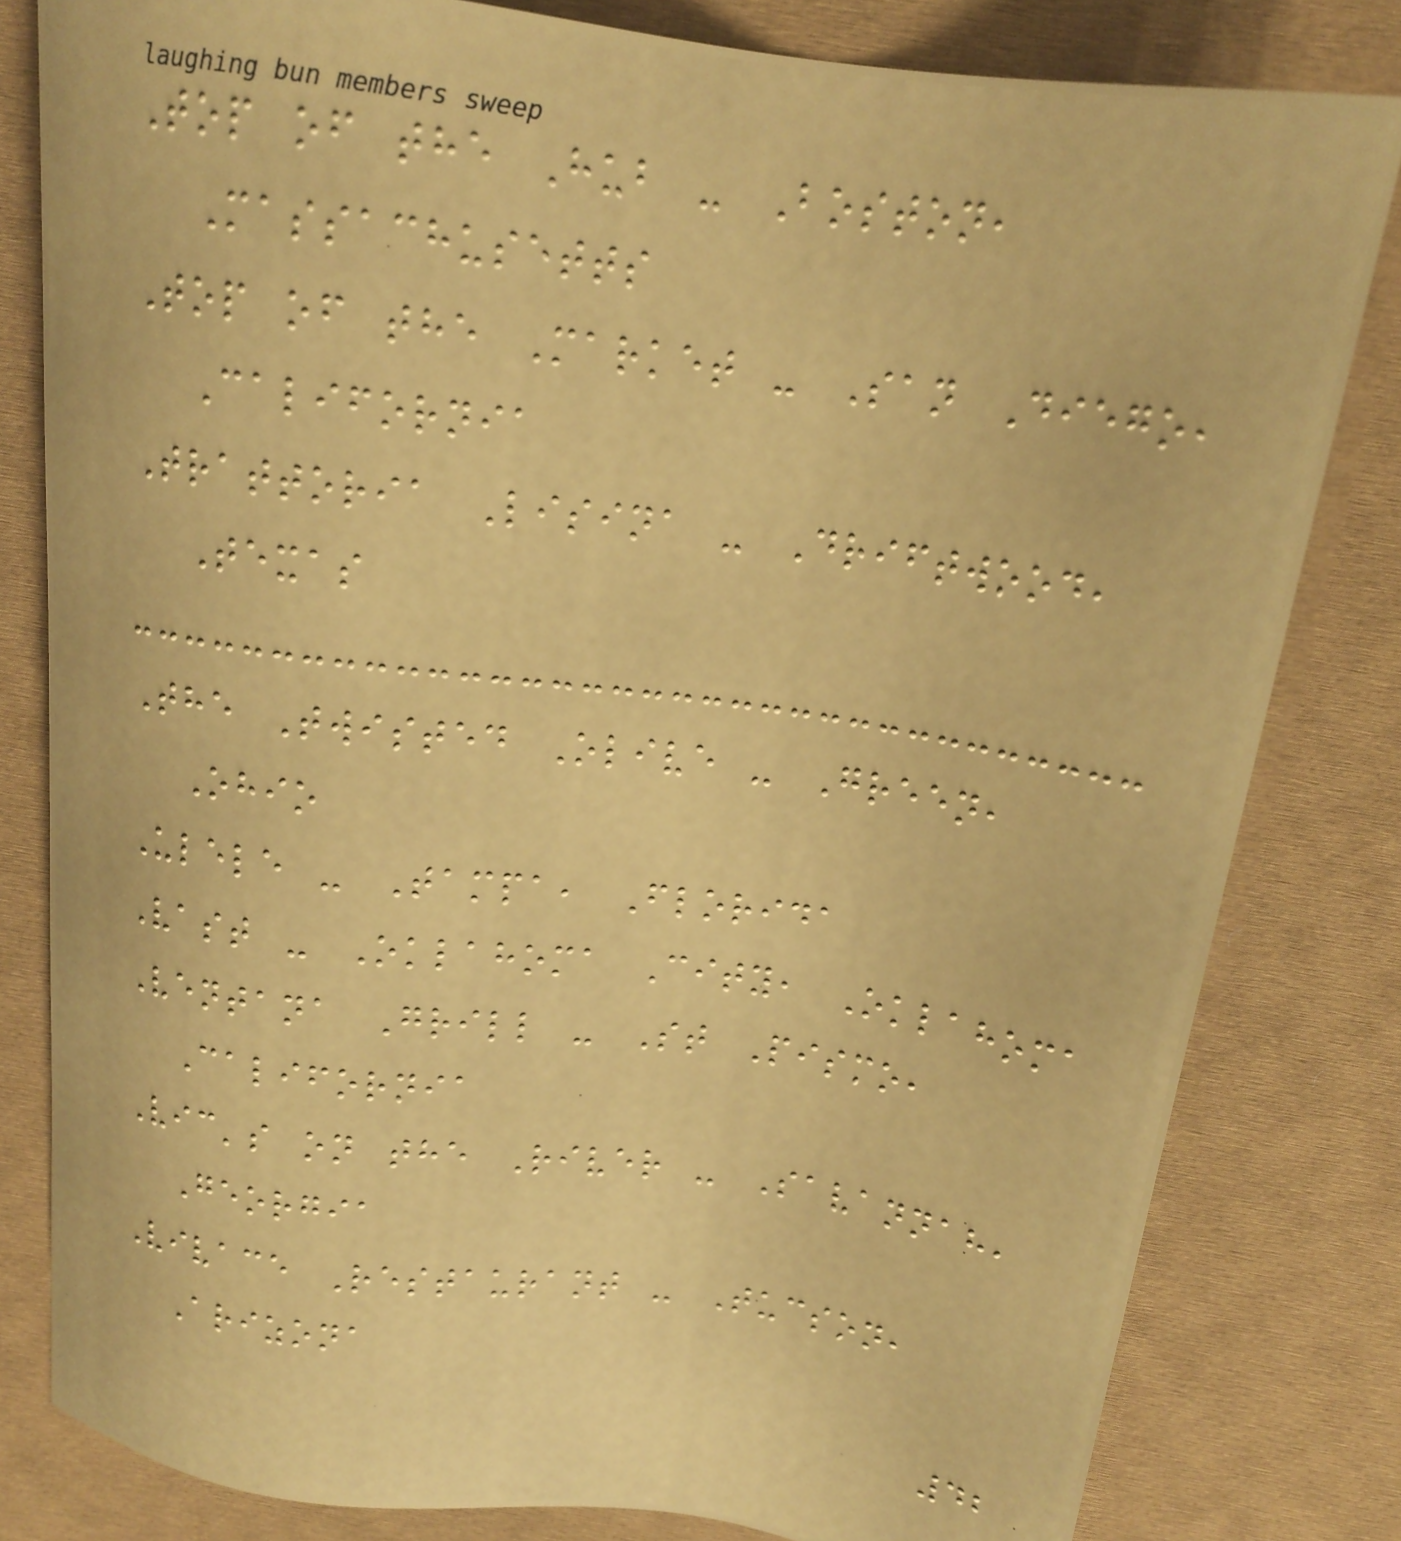Top of the Hub - Boston,
Massachusetts
Top of the Market - San Diego,
California
Trattoria Lisina - Driftwood,
Texas
The Twisted Olive - Green,
Ohio
Ulele - Tampa, Florida
Vast - Oklahoma City, Oklahoma
Ventana Grill - St Pismo,
California
Vic's on the River - Savannah,
Georgia
Vivace Restaurant - Tucson,
Arizona
42
